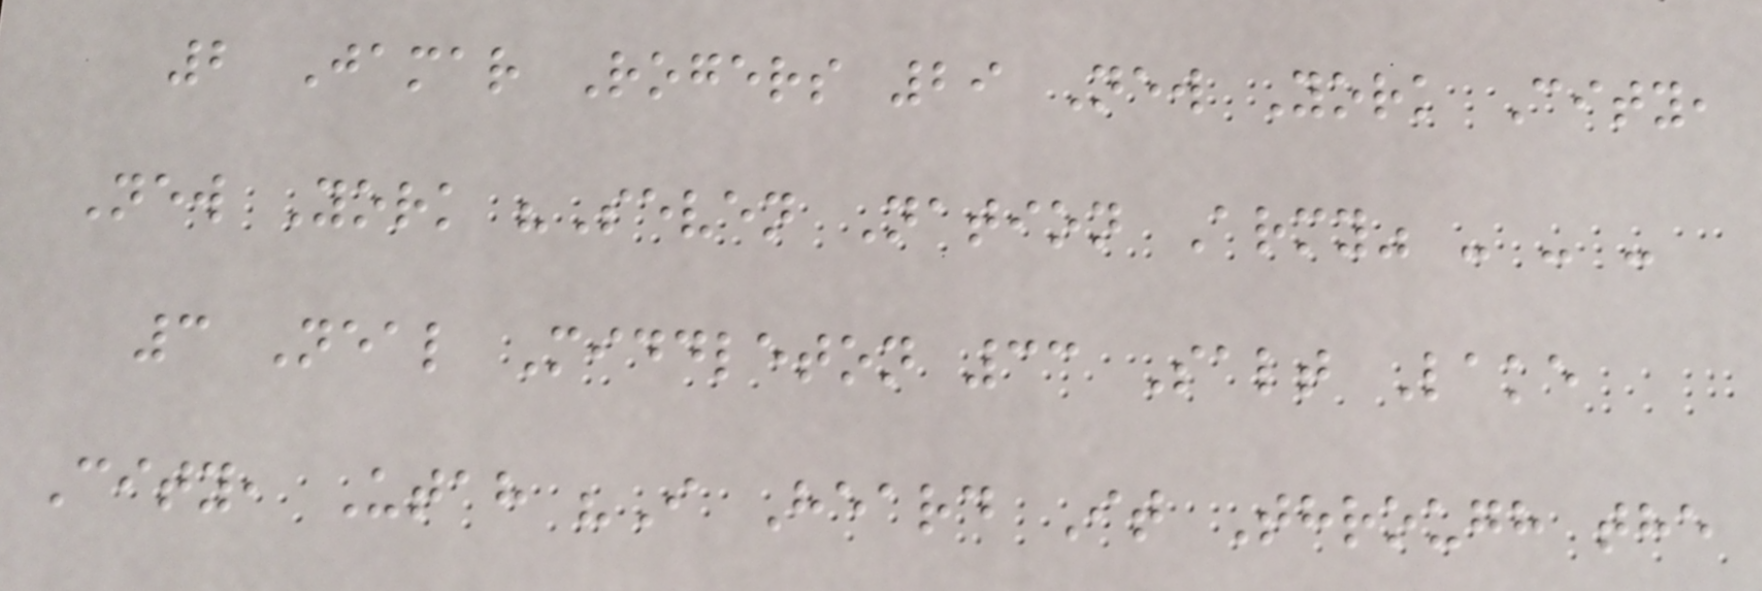2 Jamar Rogers 29 New York City,
New York "Seven Nation Army" - - -
3 Neal Middleton 33 Salt Lake
City, Utah "I Heard It Through the
